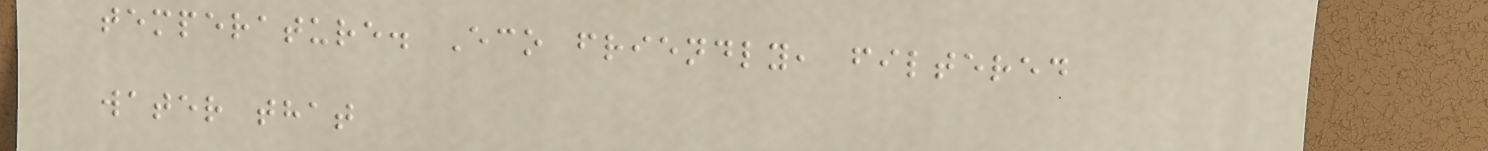temperature. Eco friendly, filtered
water that
